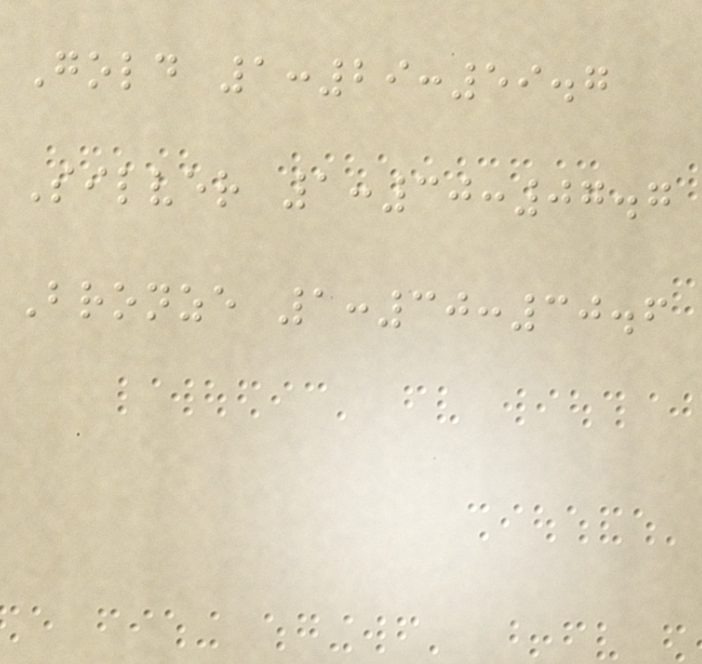Gold 1:29:59.7
Silver 1:30:07.7
Bronze 1:30:30.6
